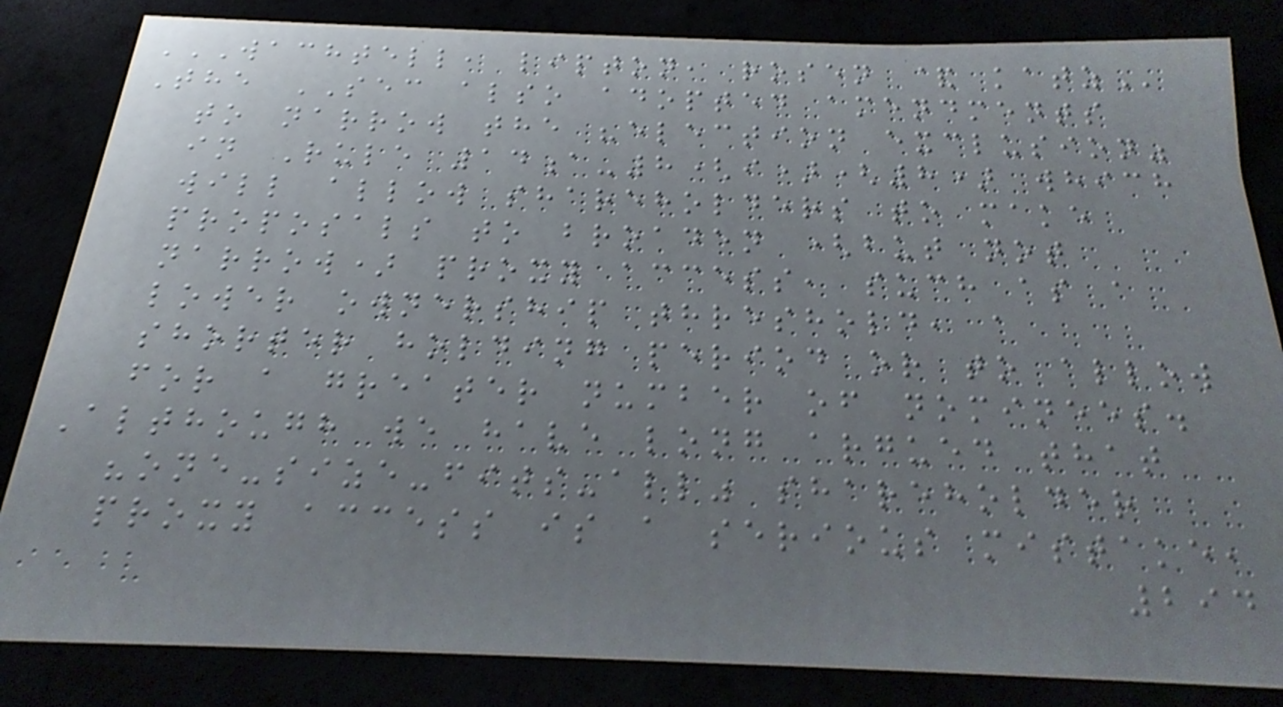WACHTELL, LIPTON, ROSEN & KATZ
The SEC also adopted amendments
to narrow the "election exclusion"
in Rule 14a-8(i)(8) which
will allow shareholders to make
proposals to broaden (but not
narrow) proxy access, such as a
lower ownership threshold, a
shorter holding period or to allow
for a greater number of nominees.
Although we have long argued that
"one-size-fits-all" shareholder
proxy access is a serious mistake,
294
